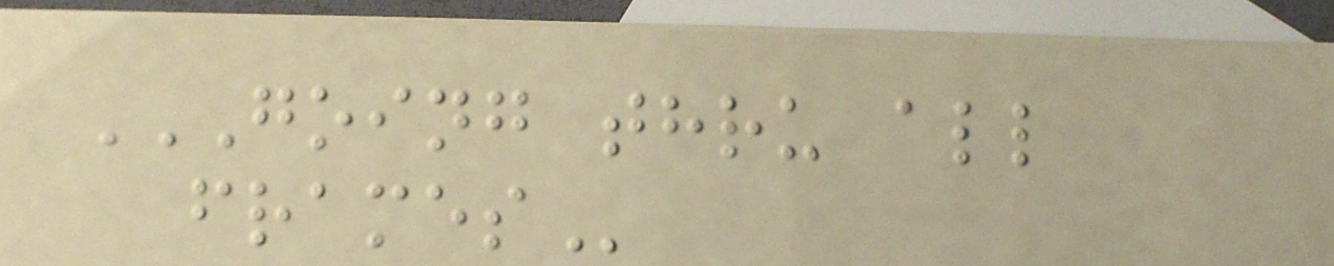GOING THRU ALL
FRAMES
